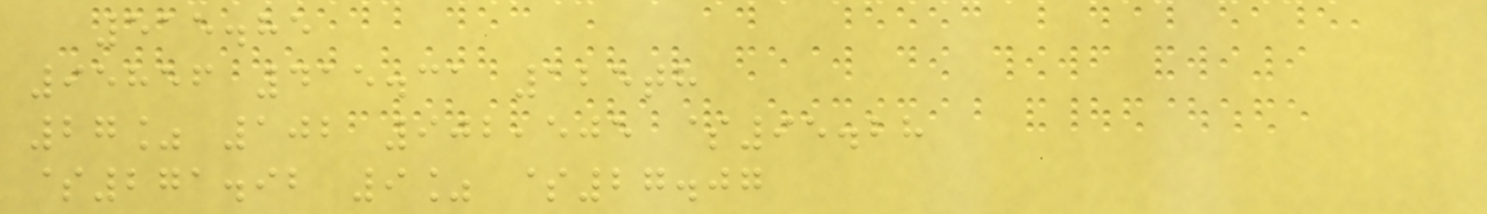515.85
95856 415.31 125th
27% 102 902,505 $95.28
$271.92 9% $27.07
